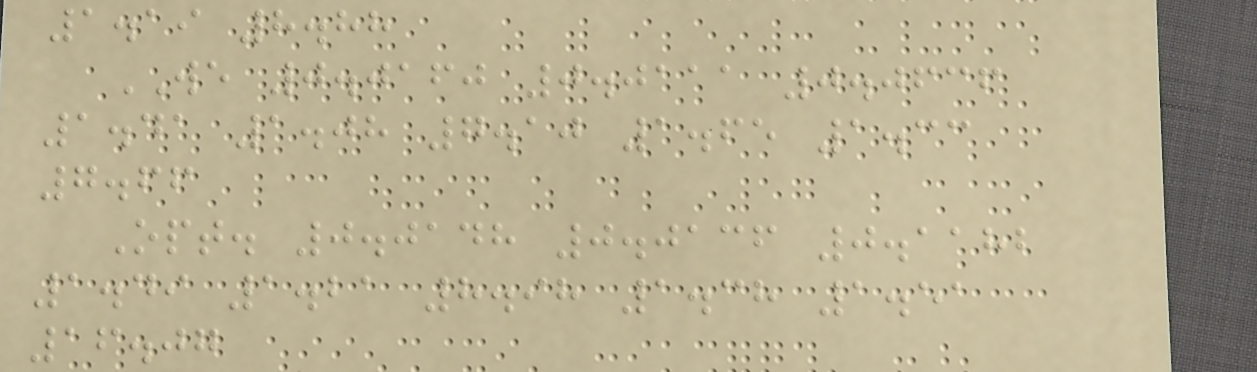1.19 8.88
WE 0.0160 0.0111 0.0636
1.41 1.08 7.10 1.65 1.33
7.66
Opt. 0.0148 0.0136 0.1182
1.49 1.21 8.98 1.38 1.51
16.07
